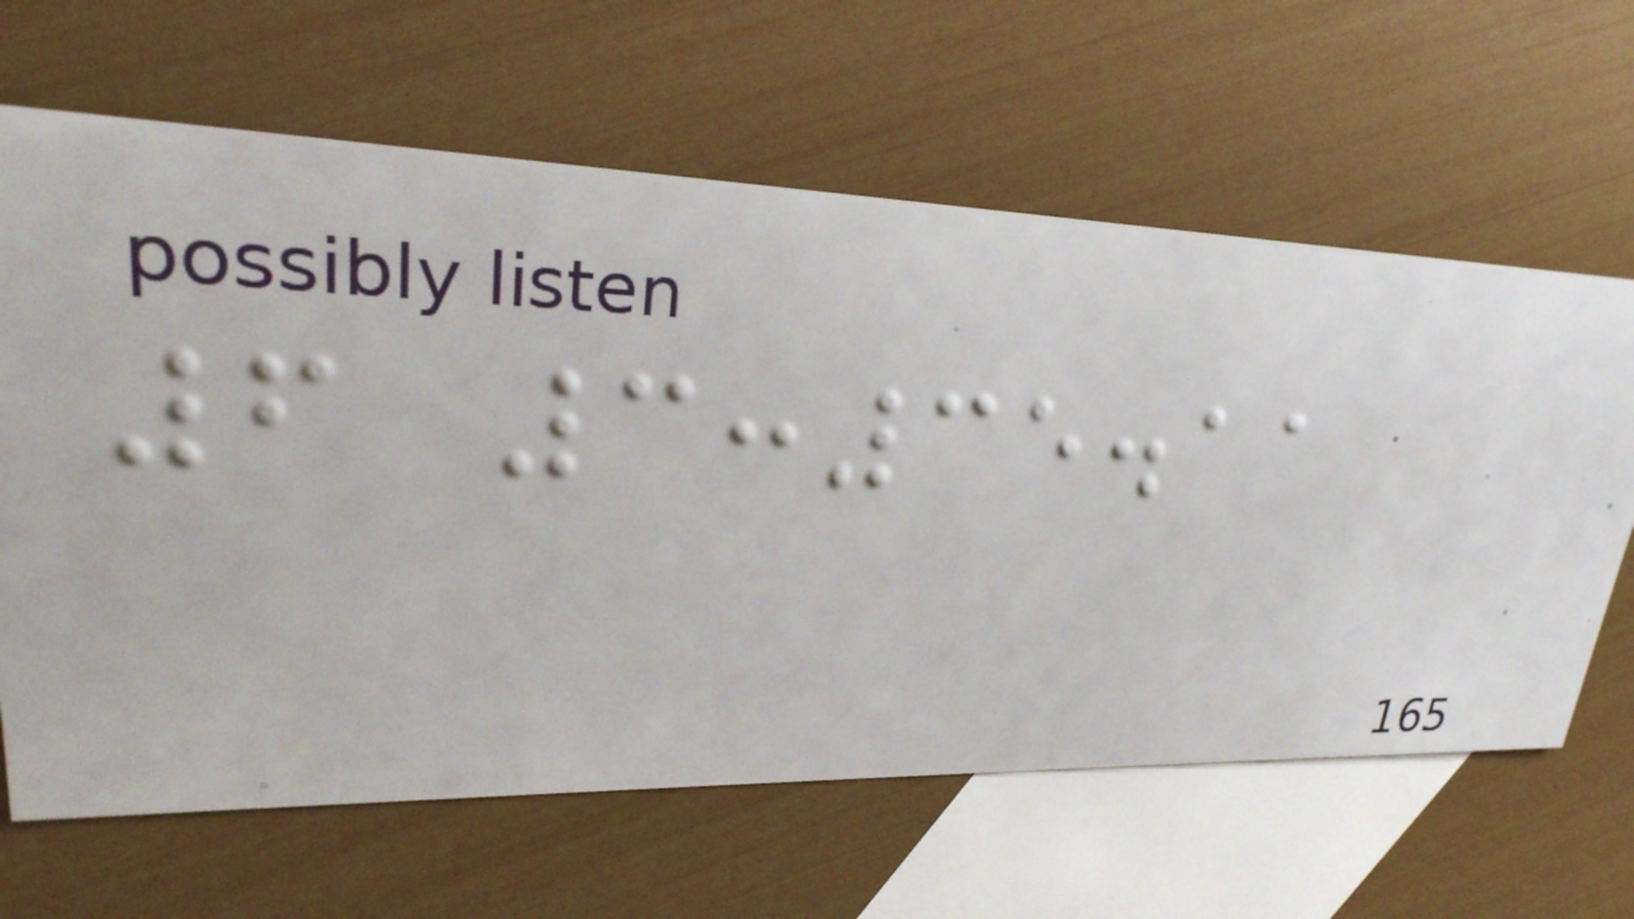6 3:35.11
